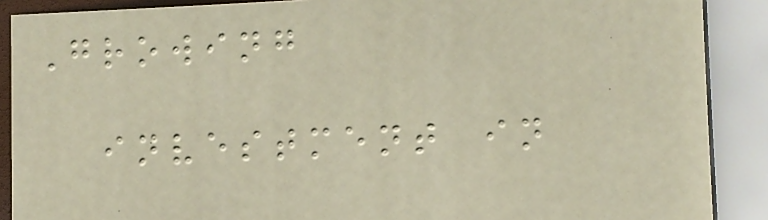Growing
investment in
